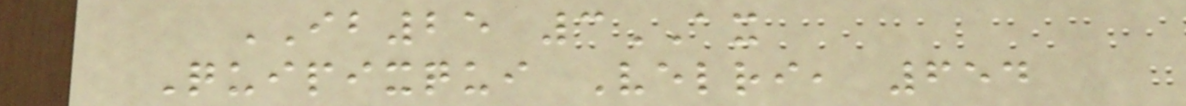IB25 3AX
Quipixqui Velri, 654
